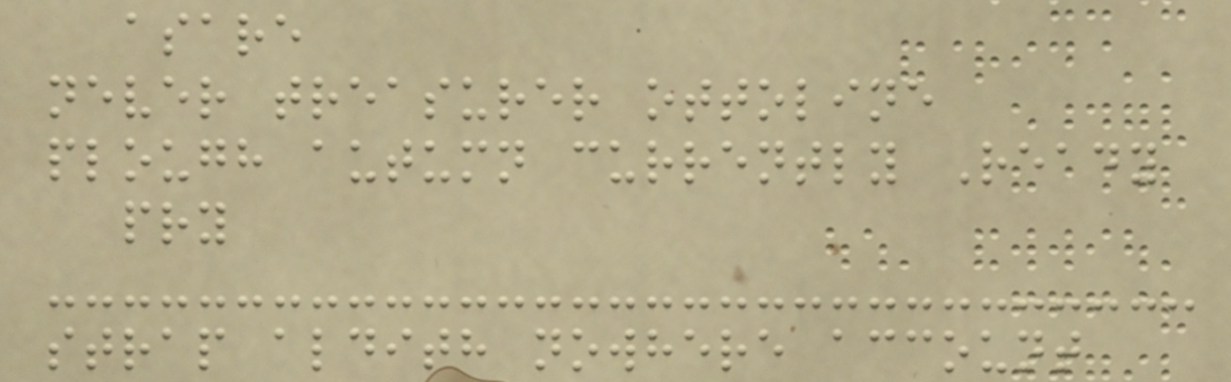asare
never treasurer ottoline
plough autumn currently Ready
pry
strap aldith nowhere account
